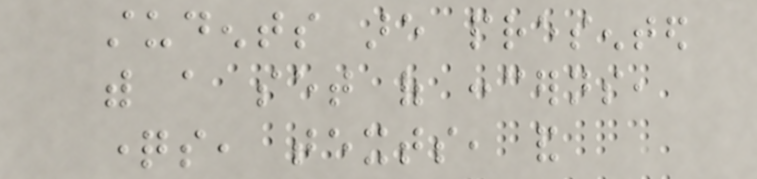students are presented
with a set of concerns,
questions, texts, and
